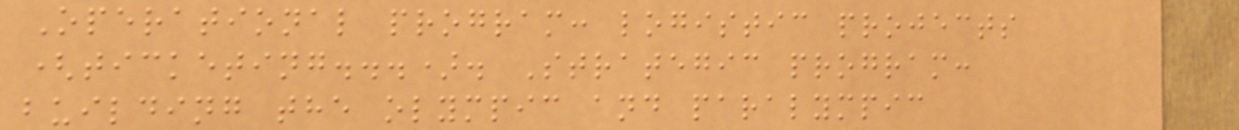Operational program: logistic projects
(ticketing...). Strategic program:
building the olympic and paralympic
